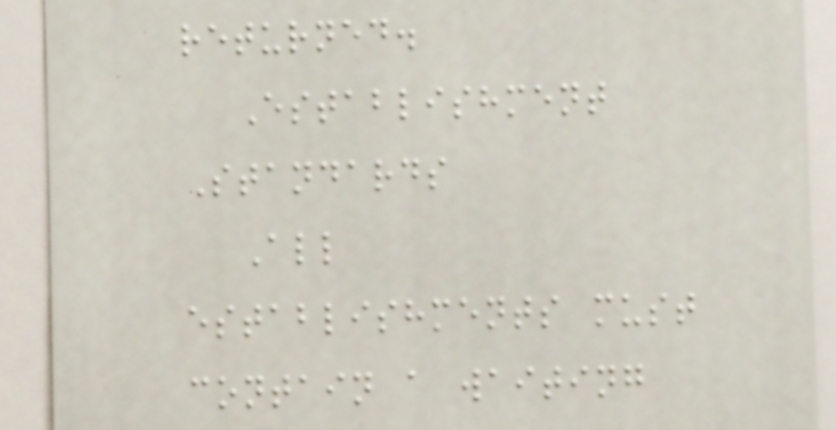returned.
Establishment
Standards
All
establishments must
contain a waiting
